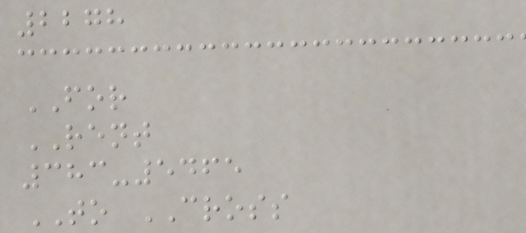2278
FOR
RENT
383-5465
TO CROSS
